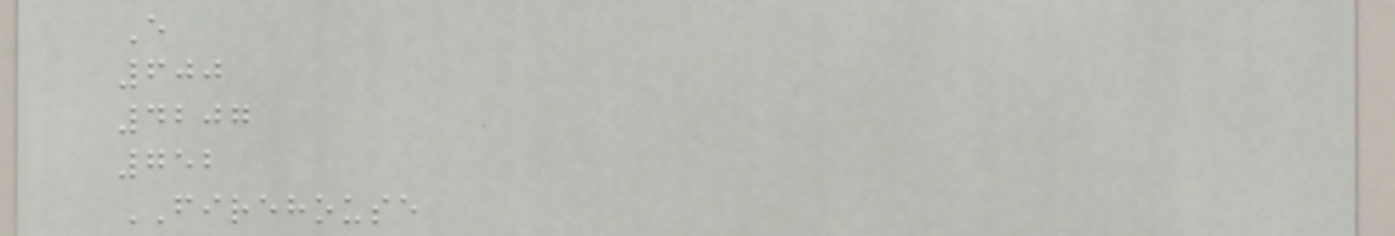E
600
4207
752
FIREHOUSE
